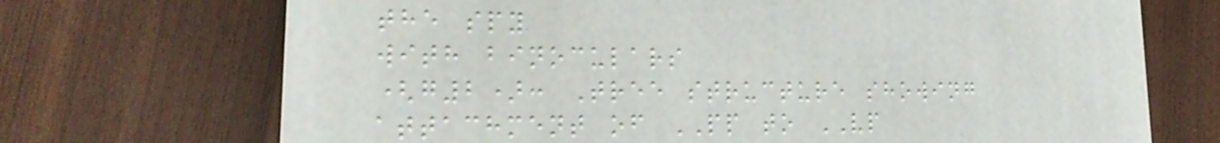the spy
with binoculars
(g2): Tree structure showing
attachment of PP to VP
